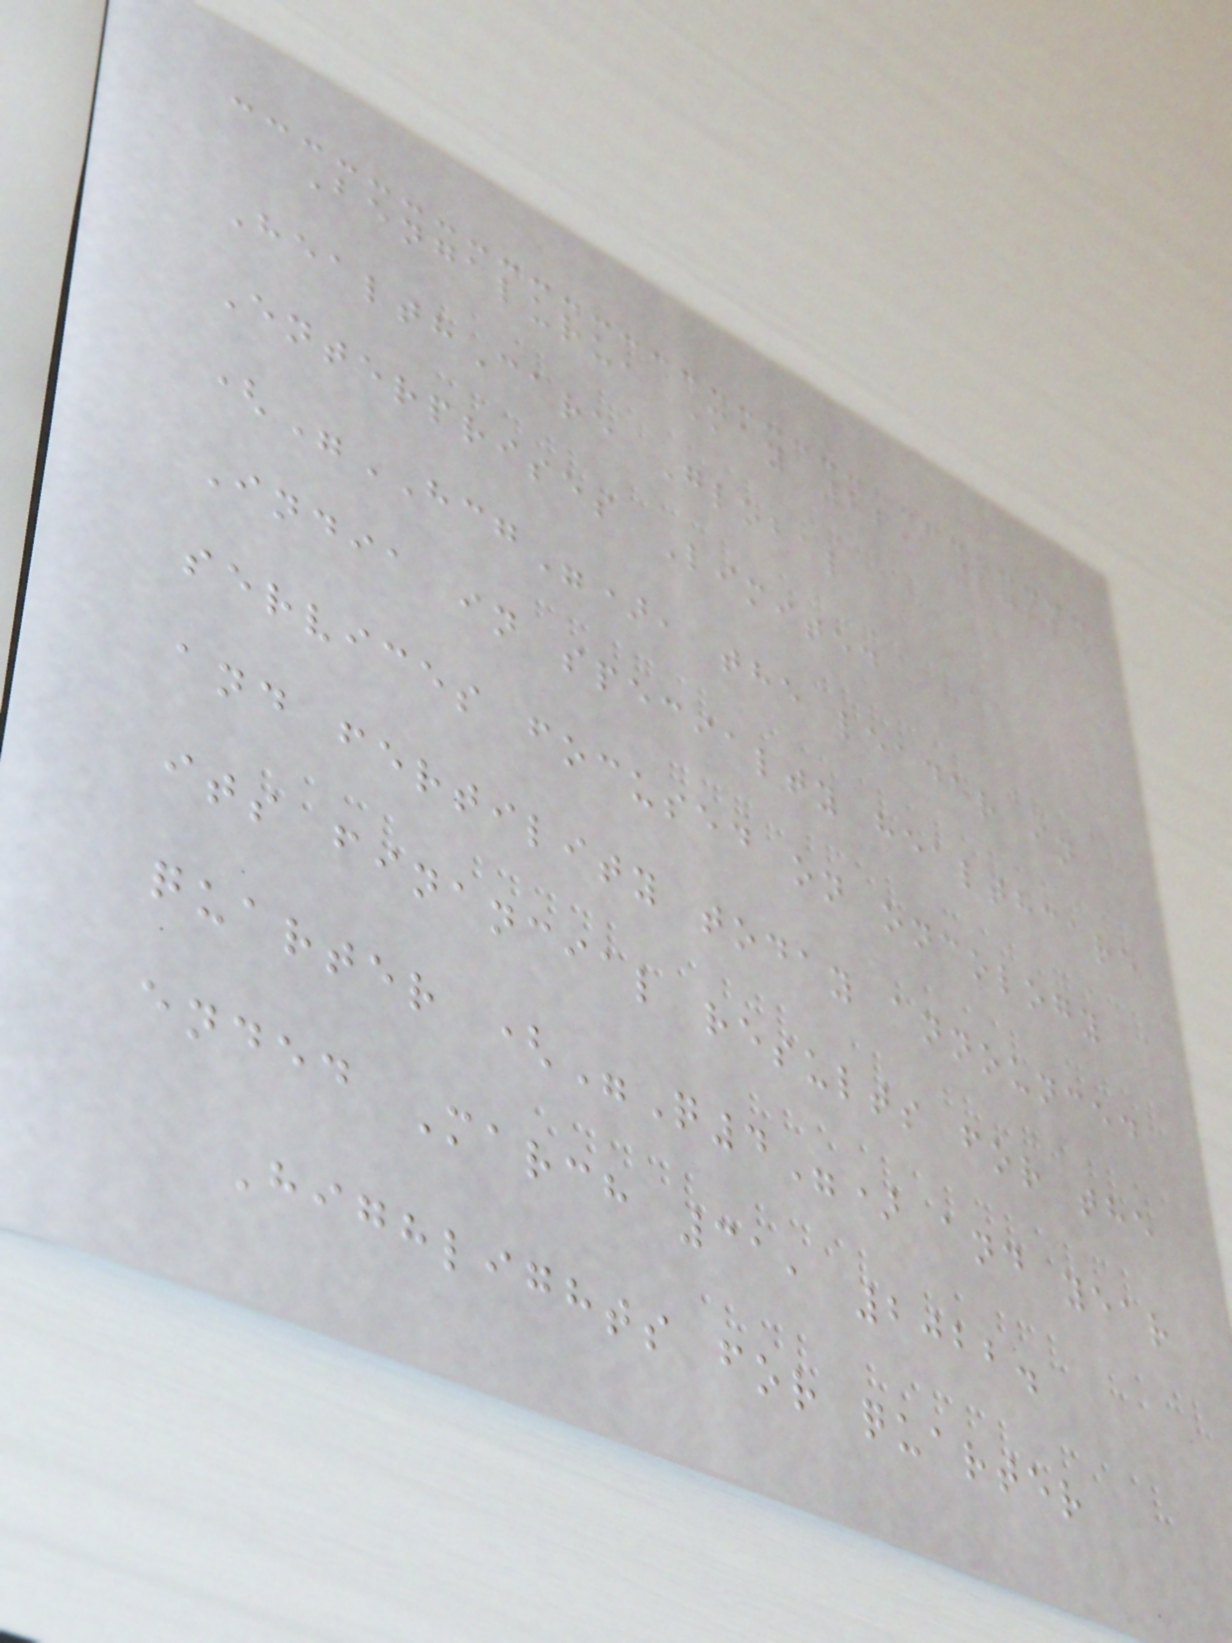Bengaluru, May 26, 2022:
HealthCare Global
Enterprises Limited
("HCG"), the leader in
India in specialty healthcare
services focused on oncology
and fertility today announced
its financial results for the
quarter ("Q4") and year
ended March 31, 2022.
Highlights for quarter
